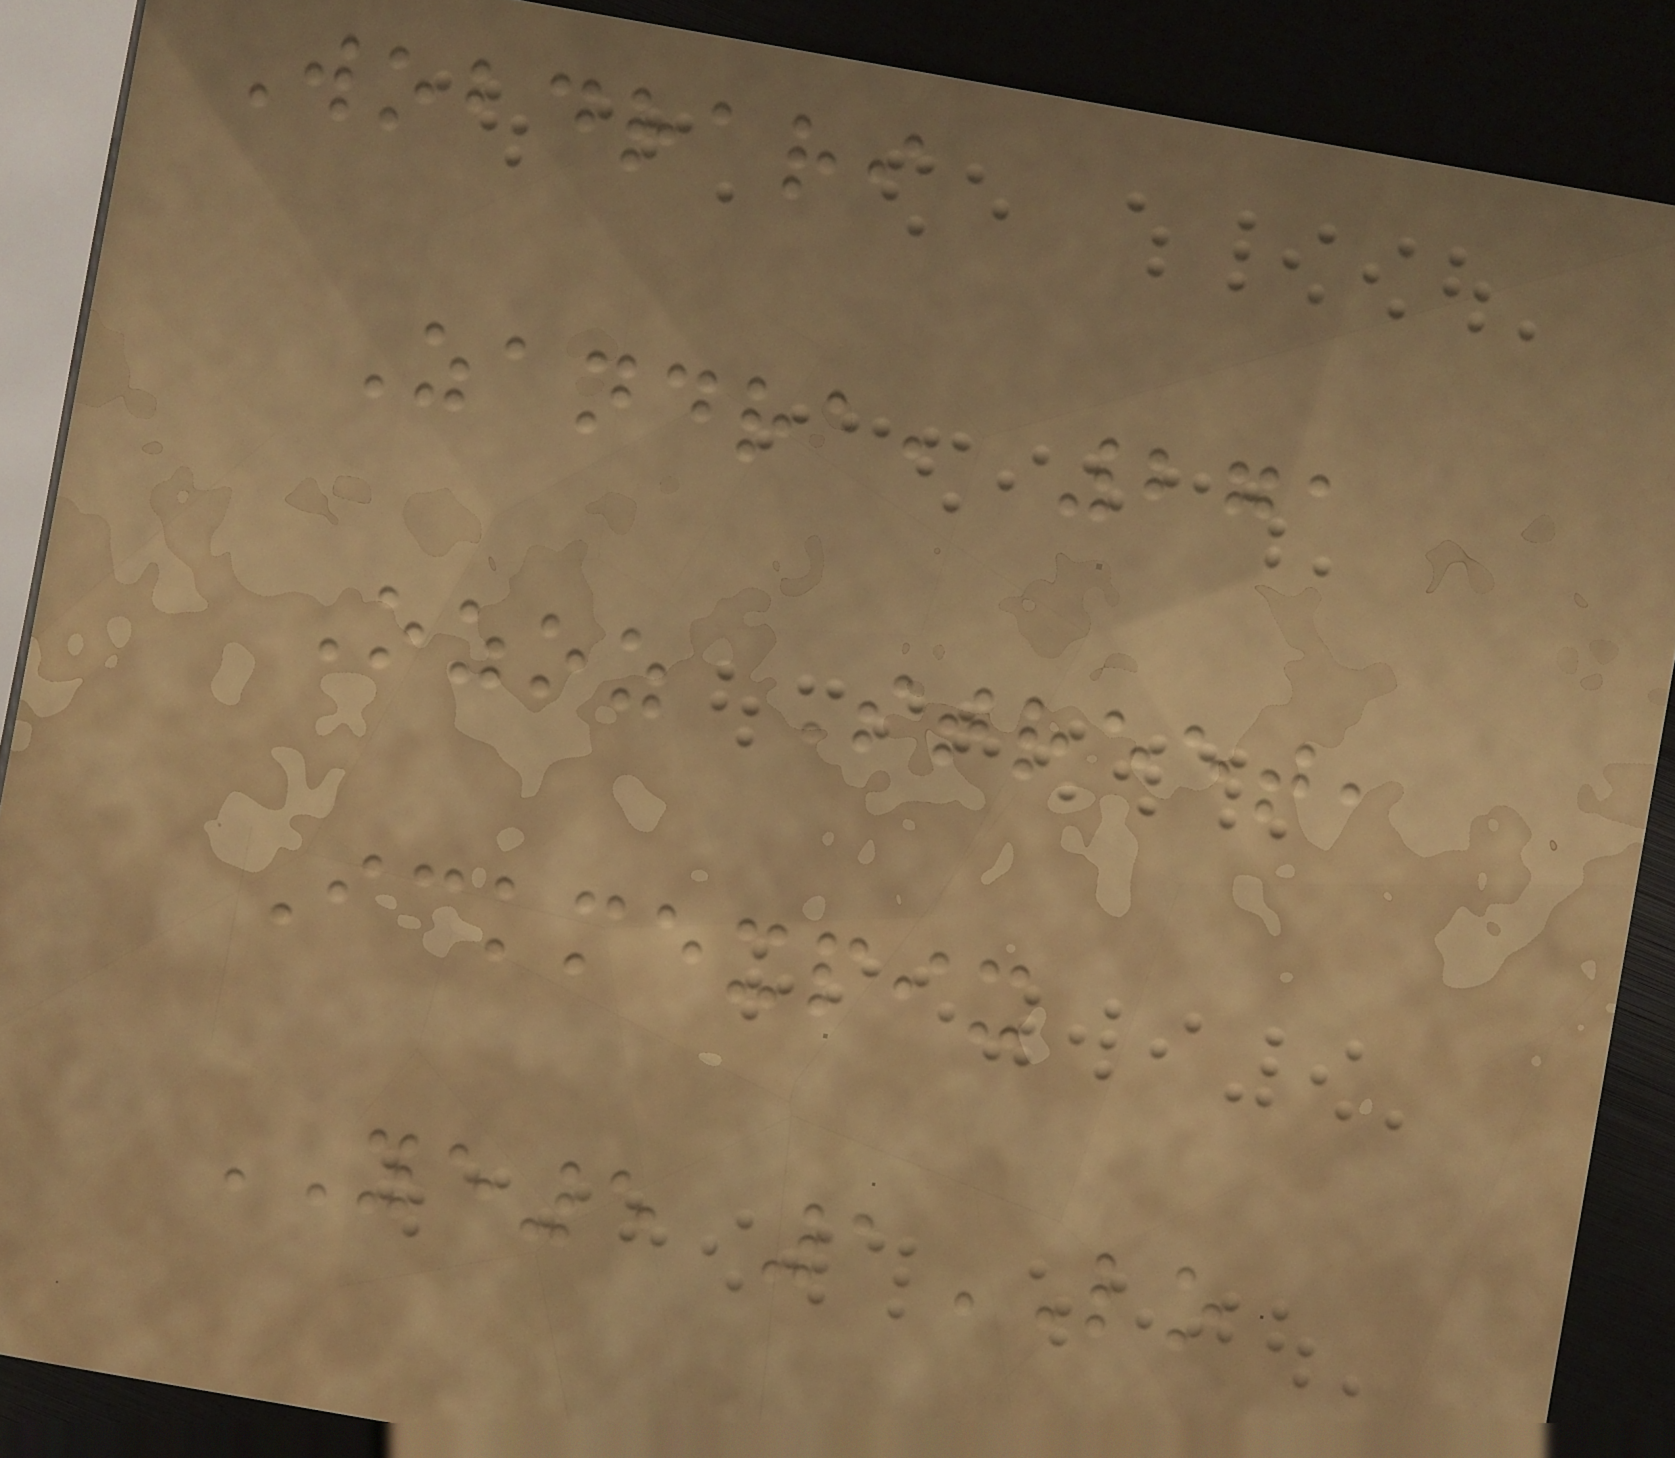Wobdrari
Zandra, 271
Ozoz Street,
Ickmexpix
YE5 1LO
